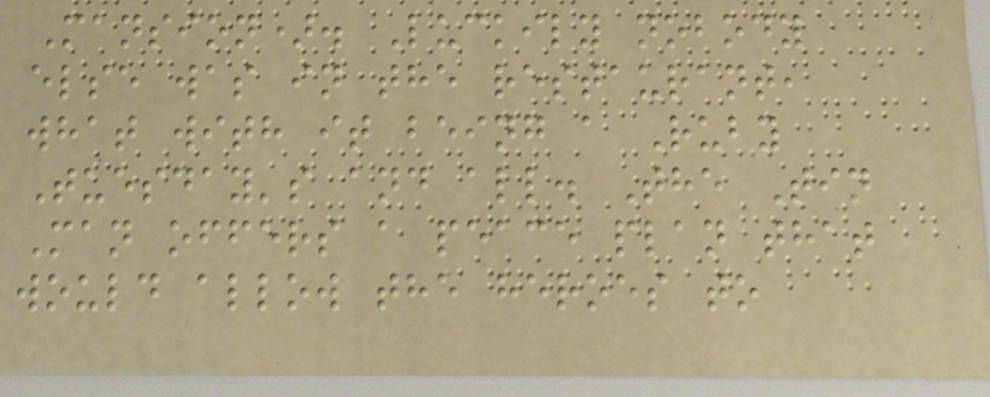Mansion). Luckily nobody
else was in the restaurant,
what with it being a Ruby
Tuesday's and all. The Tin
Man offers a peace plan that
would allow the heroes to
